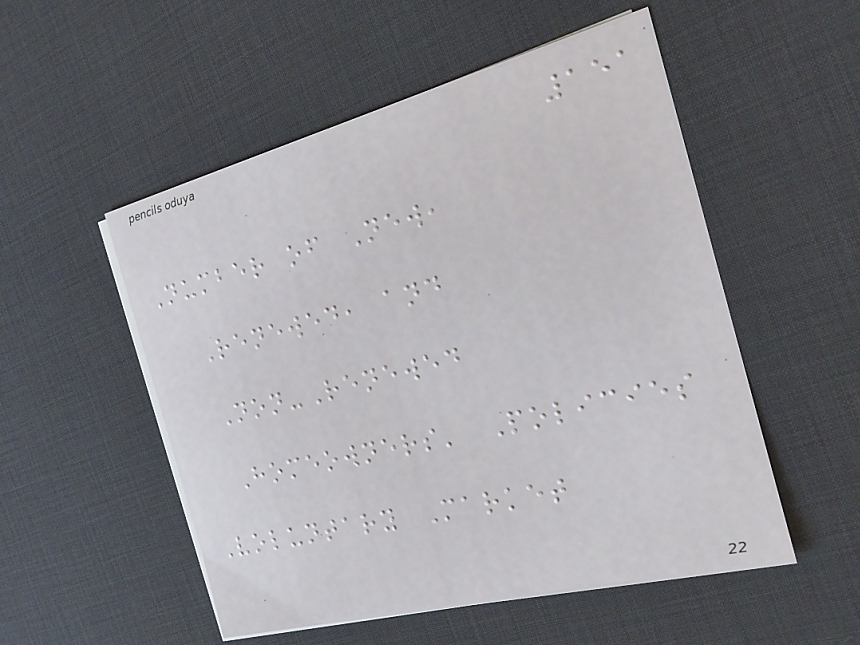151
Number of New,
Renewed, and
Non-Renewed
Homeowners' Policies
Voluntary Market
